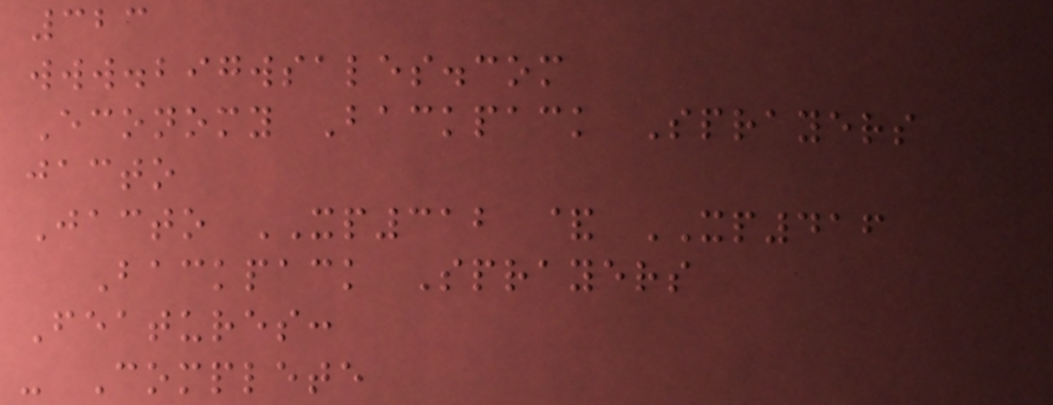323
www.bigwsales.com
Economy Backpack Sprayers
jacto
Jacto XP312 & XP416
Backpack Sprayers
Features:
- Complete
